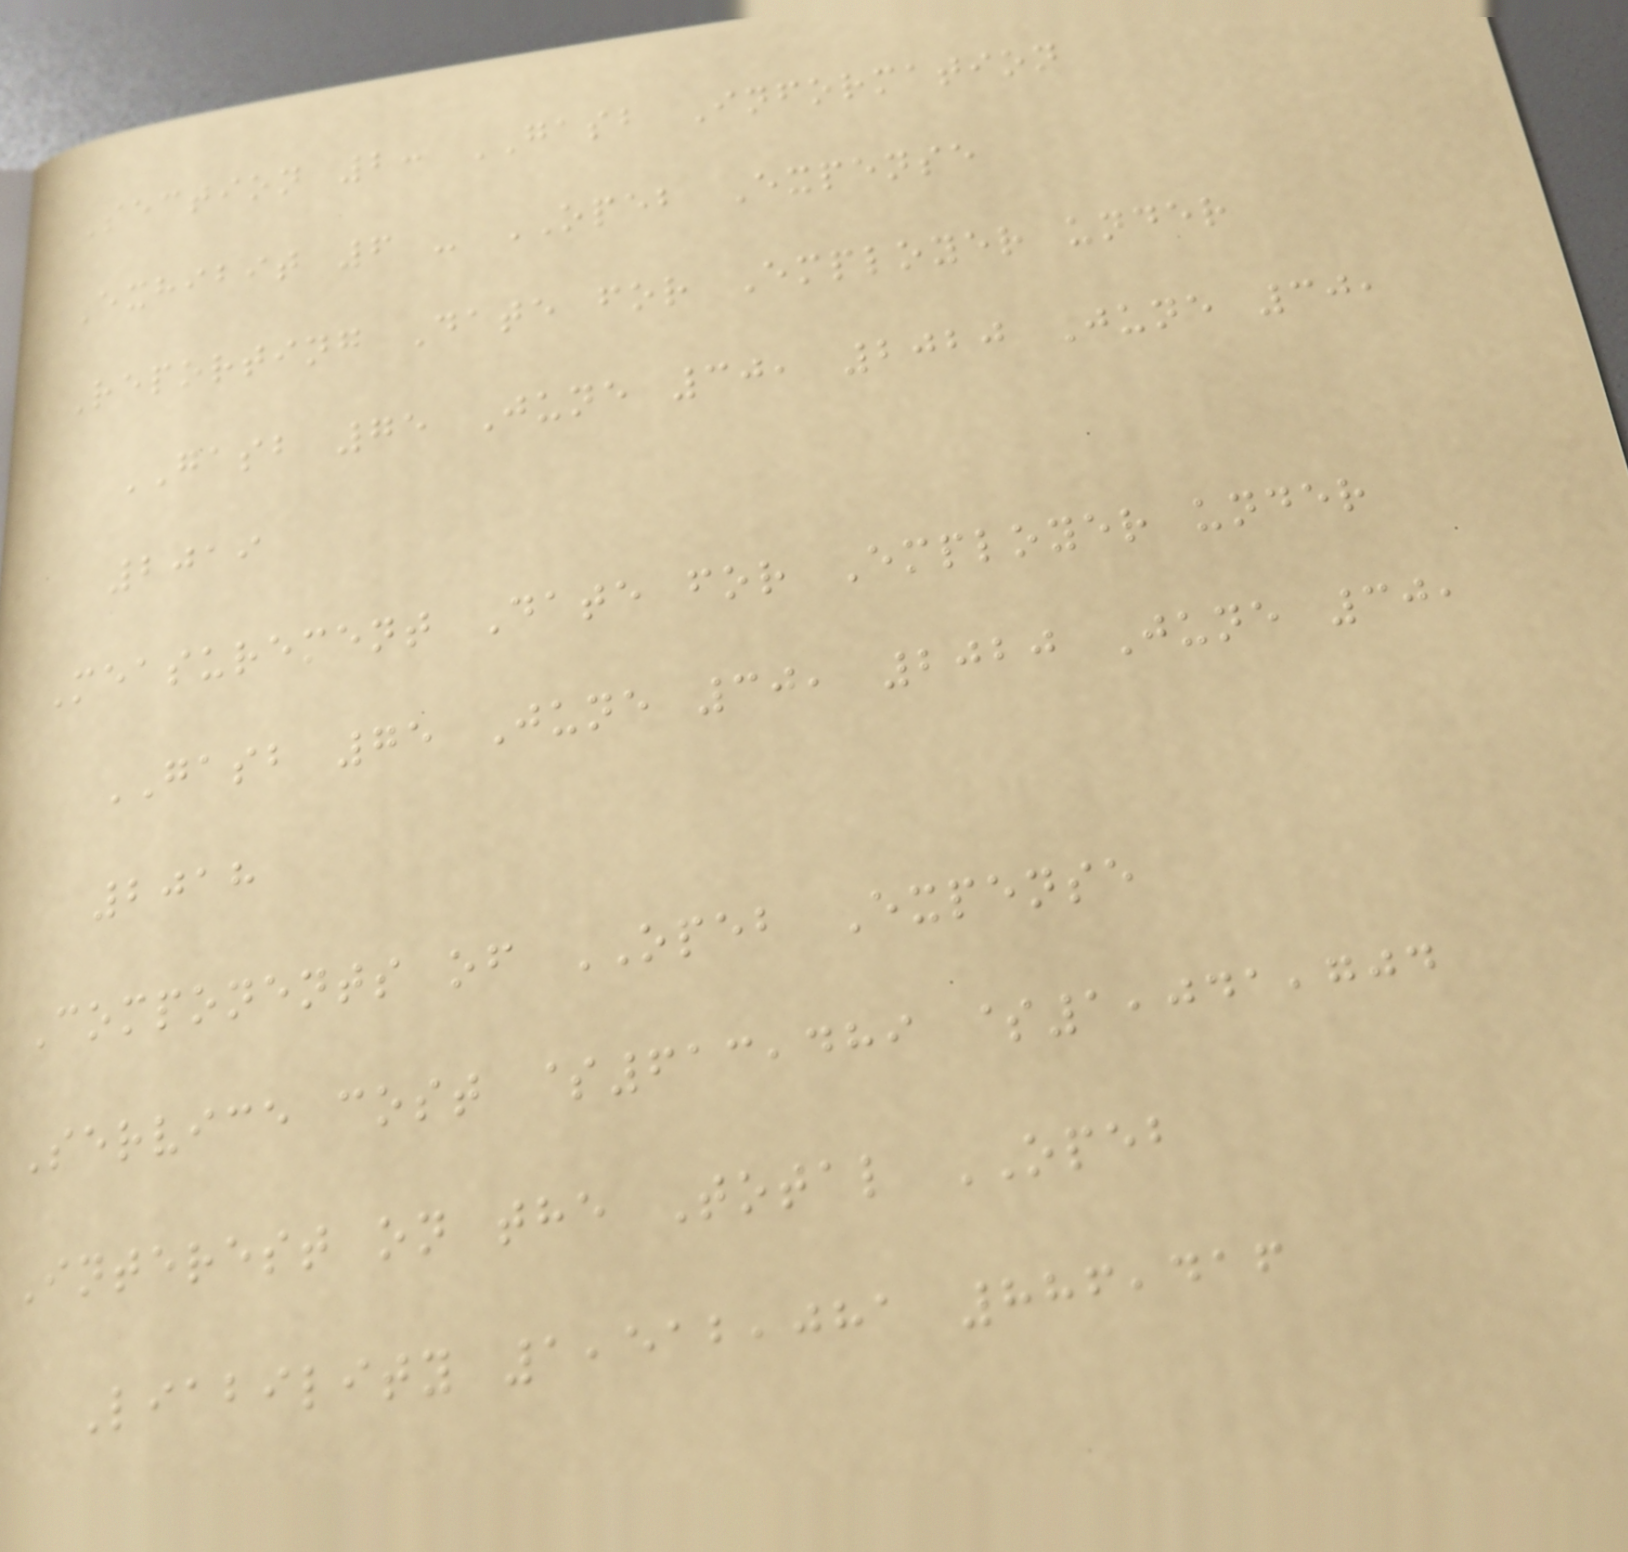Section 2: GASB Information
Exhibit 6 - OPEB Expense
Reporting Date for Employer under
GASB 75 June 30, 2020 June 30,
2019
Measurement Date for Employer under
GASB 75 June 30, 2020 June 30,
2018
Components of OPEB Expense
Service cost $613,489 $1,041,704
Interest on the Total OPEB
Liability 1,512,081 886,416
